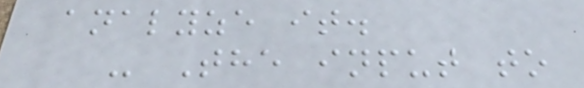analyze it.
- The input to
